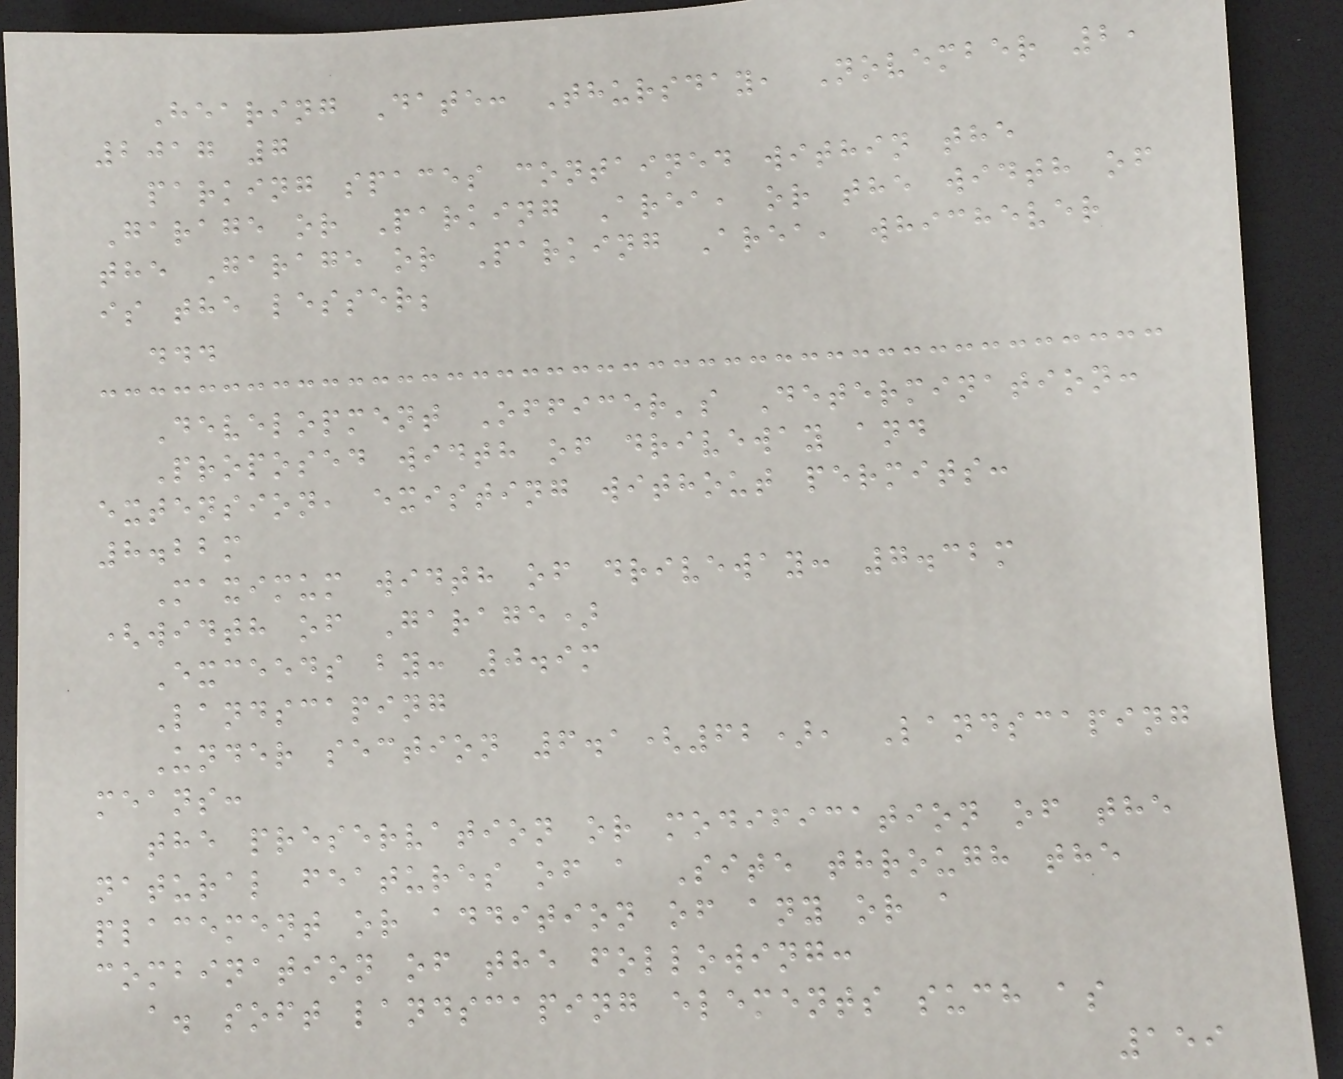Hearing Date: Thursday, November 2,
2017 7
parking spaces contained within the
Garage or Parking Area, or the width of
the Garage or Parking Area, whichever
is the lesser;
...
Development Officer's Determination:
Proposed width of driveway and
extension, existing without permits:
8.22m
Maximum width of driveway: 7.32m
(width of Garage)
Exceeds by: 0.9m
Landscaping
Under section 6.1(62), Landscaping
means:
the preservation or modification of the
natural features of a Site through the
placement or addition of any or a
combination of the following:
a. soft landscaping elements such as
159
